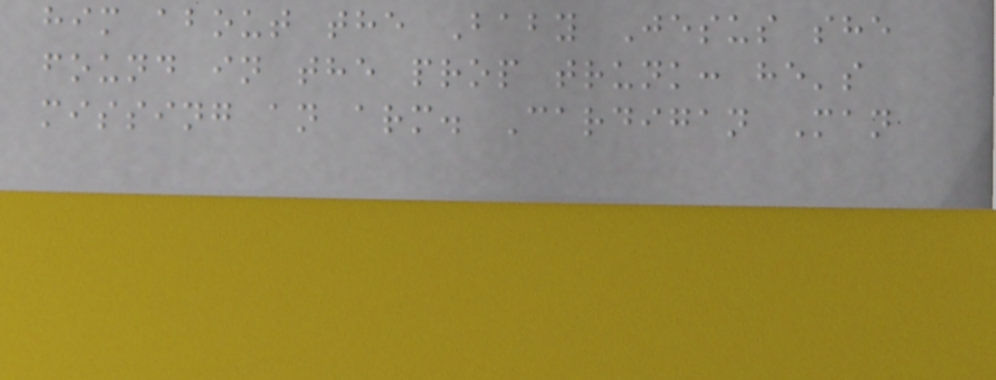him about the Baby Jesus she
found in the prop trunk: he's
missing an arm. Cardigan Man
